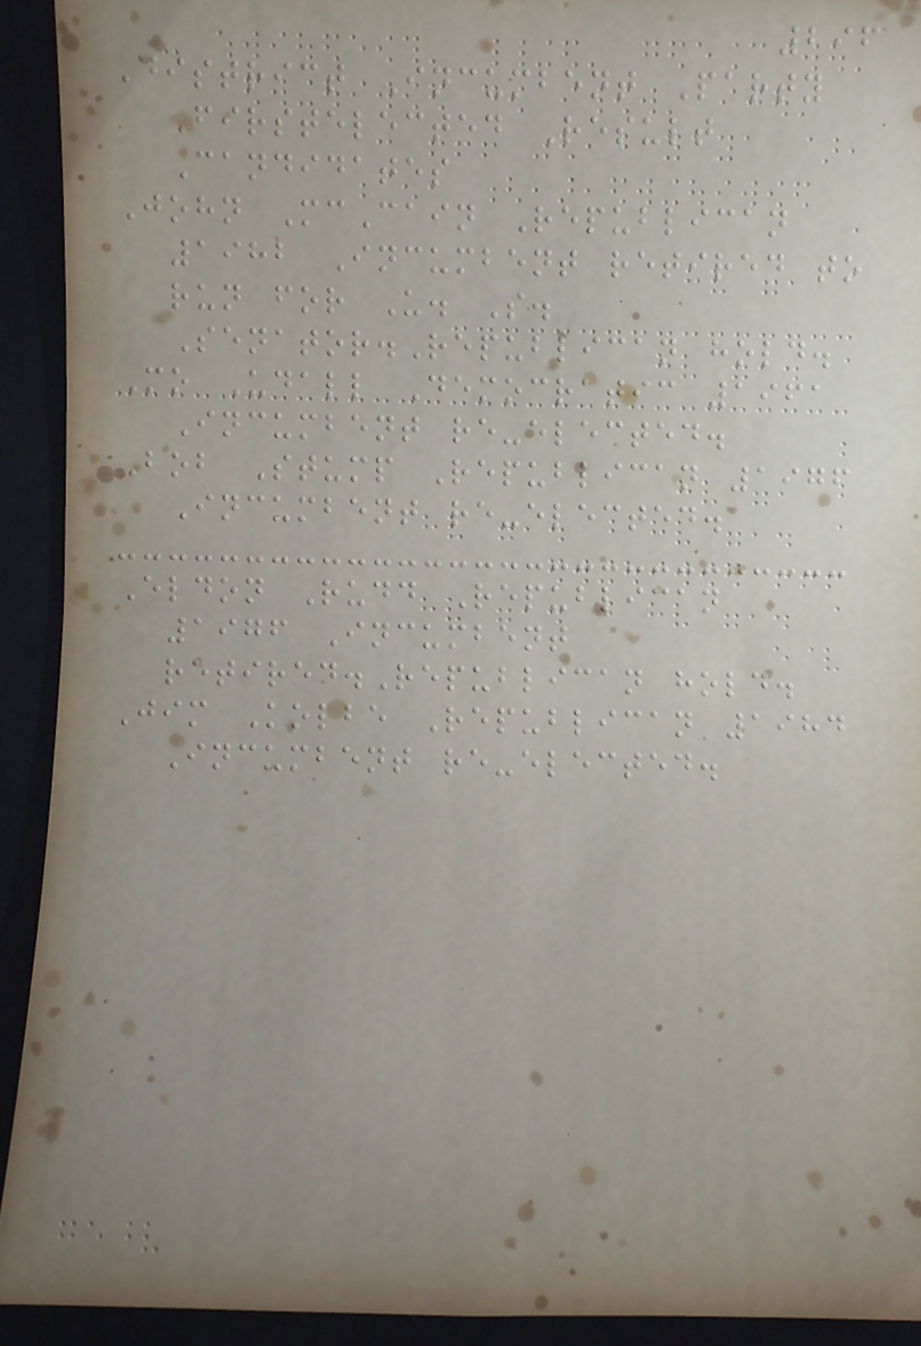296
District Incumbent Party
Firstelected Result
Candidates
John McCain Republican
1982 Incumbent retired to
run for U. S.
Senator.Republican hold.
Mo Udall Democratic 1961
Incumbent re-elected.
Bob Stump Republican 1976
Incumbent re-elected.
Eldon Rudd Republican
1976 Incumbent
retired.Republican hold.
Jim Kolbe Republican 1984
Incumbent re-elected.
